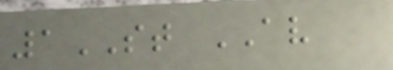1ST AV
